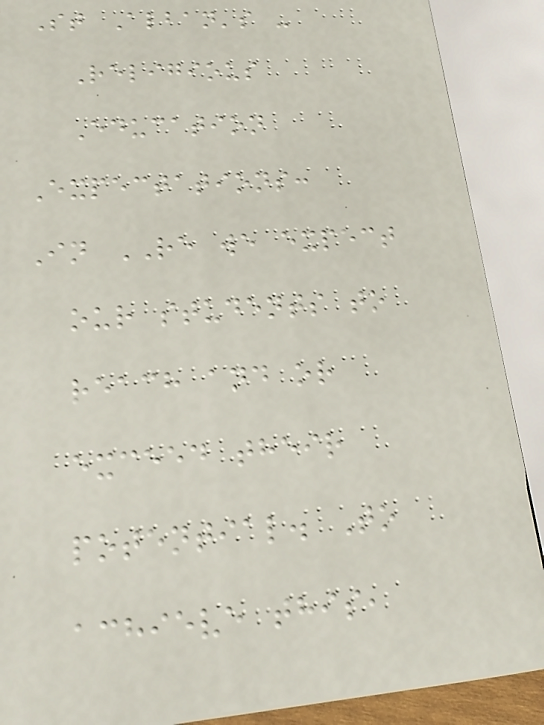St Alban's -
Religious
Education
Expectations:
In RE we expect
our students to
reach and or
exceed their
potential. To
achieve this,
